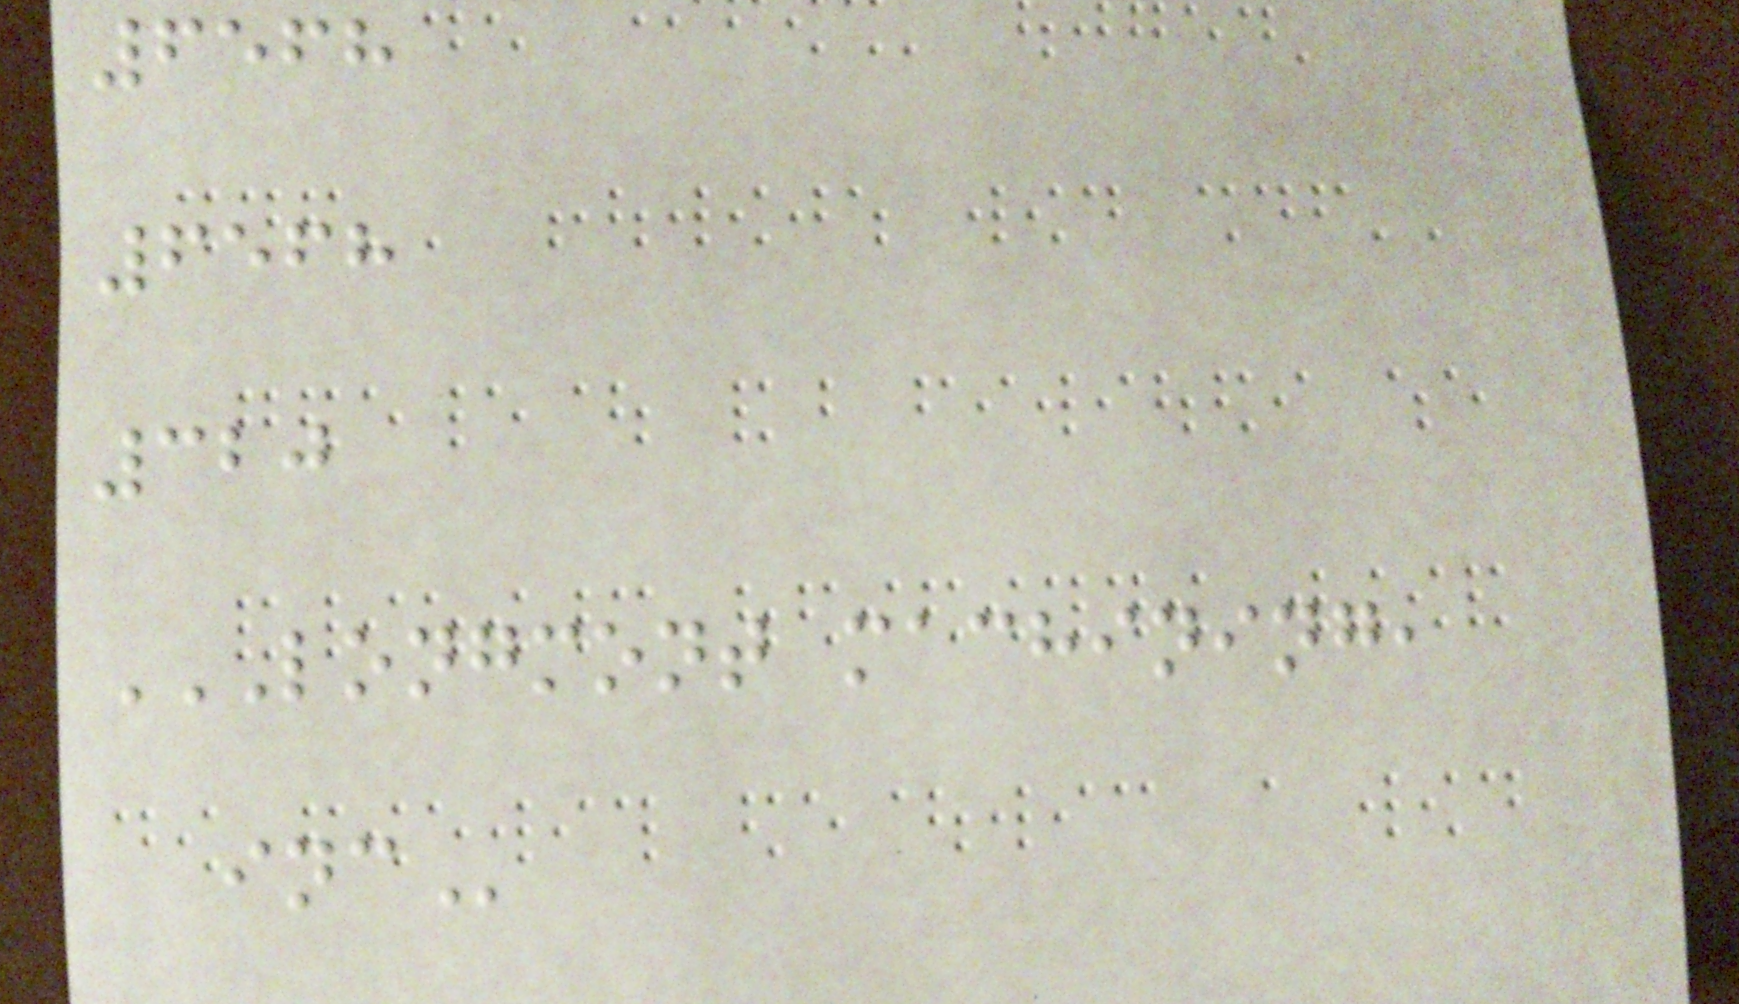6568
6568
320
LONGMONT MACHINING,
INC
